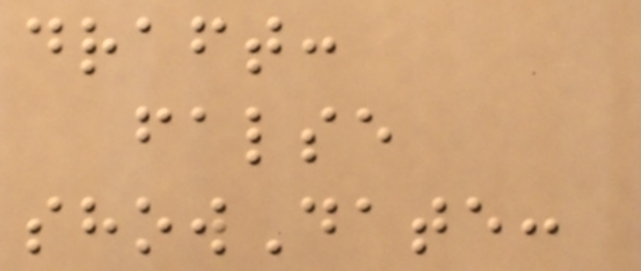draft:
false
showDate:
